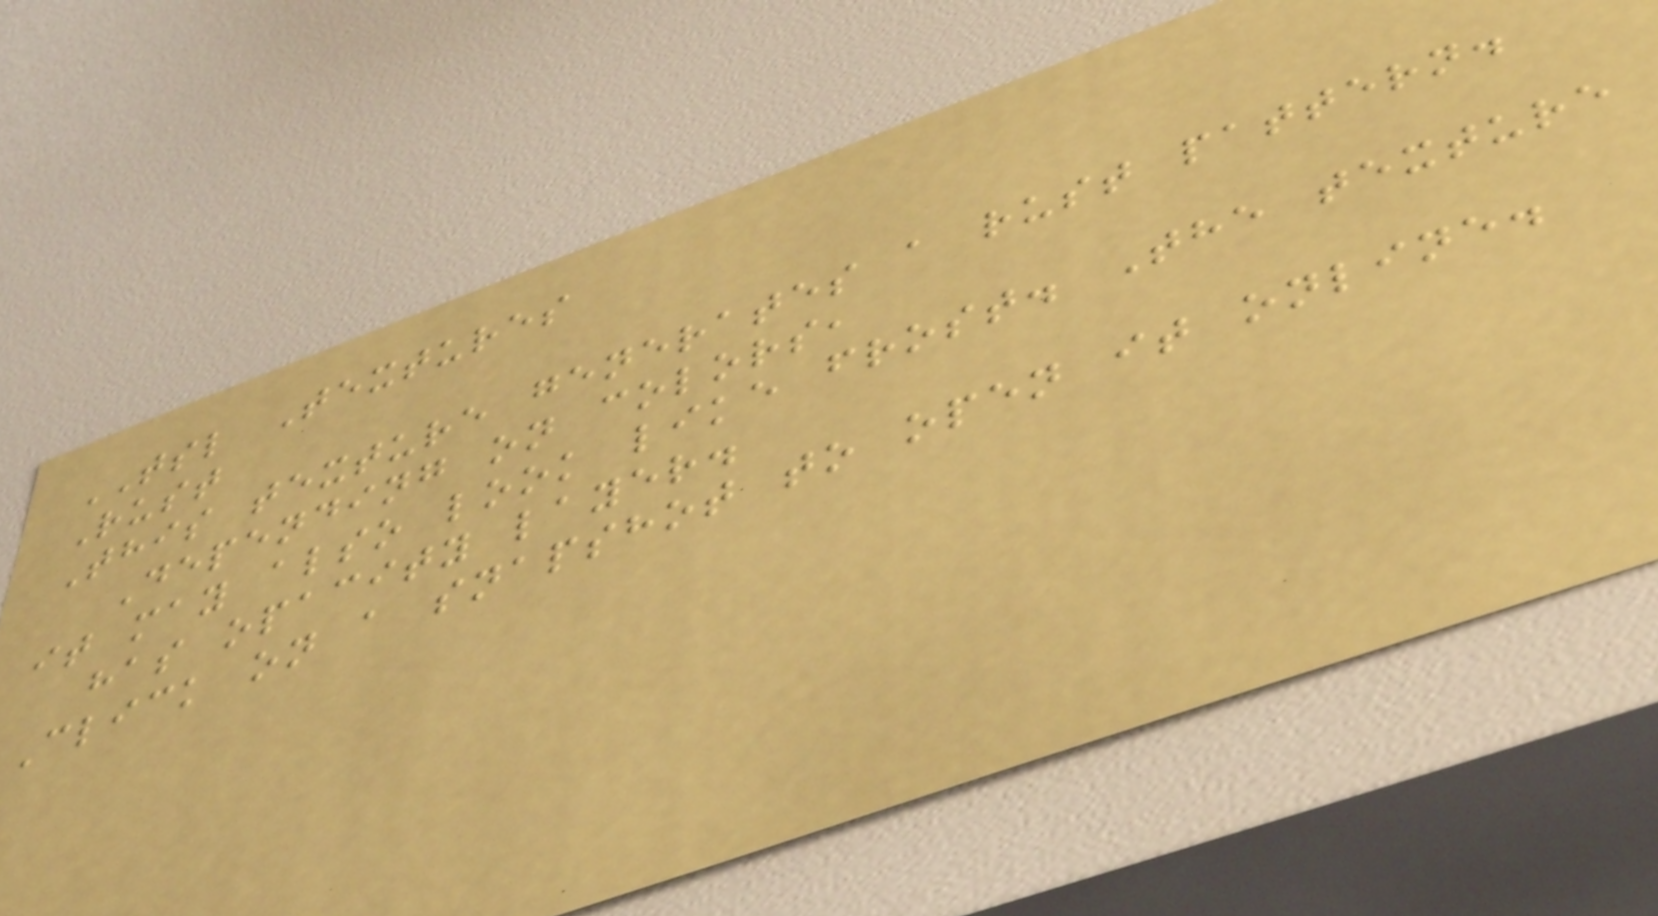TSL Textures
Rust
This texture generates a rust pattern.
Depending on colors,
it may also look like frost. The texture
has opacity layer.
Click on a snapshot to open it online.
